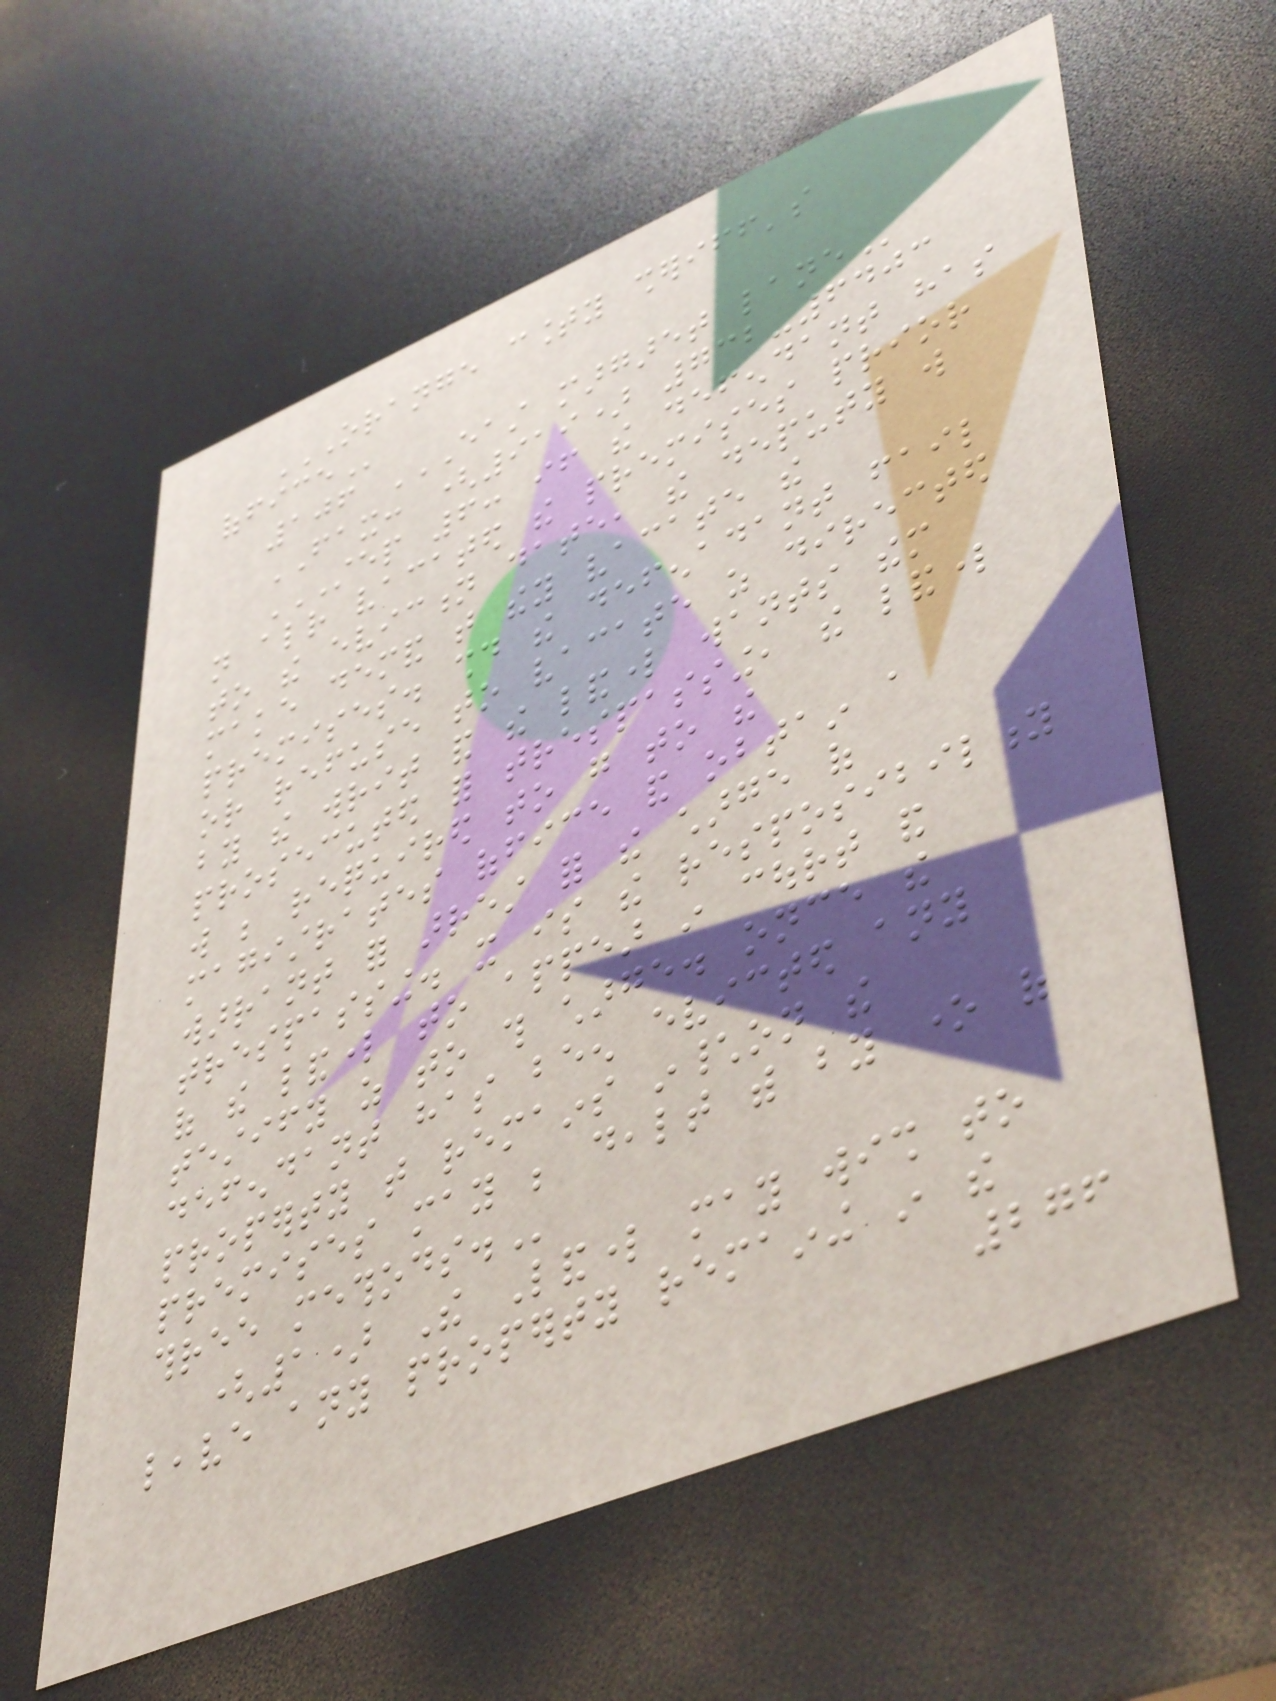ORANGE COUNTY SHERIFF'S
OFFICE
106 EAST MARGARET LANE
FAX: (919) 732-6403
STEP 6: IF THE DEFENDANT HAS
NOT ALREADY VACATED THE PREMISES PRIOR
TO THE EVICTION DATE, THE DEPUTY WILL
MAKE DEMAND THAT THEY VACATE THE
PREMISES. SHOULD THE DEFENADANT FAIL
OR REFUSE TO VACATE AS DIRECTED
BY THE WRIT AND THE LANDLORD WANTS THEM
PROSECUTED FOR TRESPASSING, THE LANDLORD
WILL BE REQUIRED TO GO TO THE
MAGISTRATES OFFICE AND OBTAIN A
WARRANT FOR ARREST FOR THE CHARGE OF
TRESPASSING. IT IS THE RESPOSIBILITY
OF THE LANDLORD TO APPEAR IN COURT AND
TESTIFY AS TO THIS CHARGE. ONCE THE
DEFENDANT HAS BEEN EVICTED ANY
PROPERTY THAT REMAINS IN\ON THE
PREMISES MAY BE DEALT WITH BY ONE OF
THREE METHODS.
(1) The Landlord may wish to
leave any property remaining in the
276
